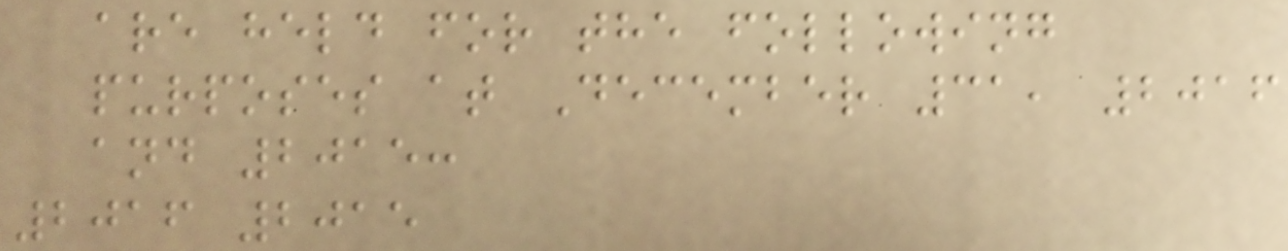are held for the following
purposes at December 31, 2016
and 2015:
2016 2015
